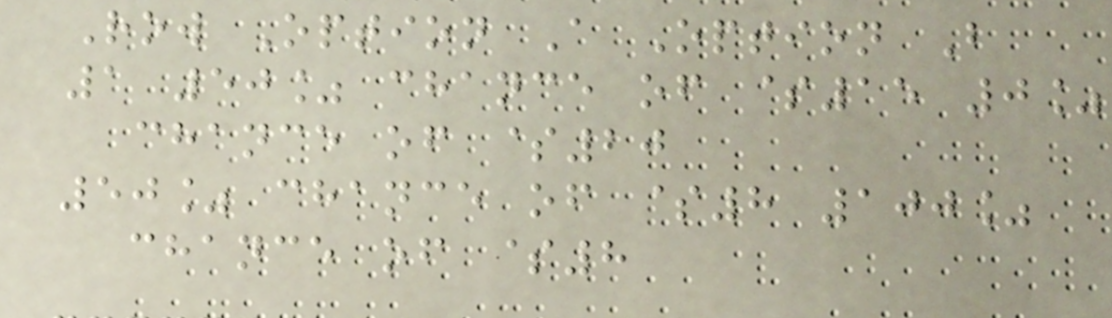Row Option A Option B
1 50% chance of $15 0%
chance of $20
50% chance of $8 100%
chance of $8
